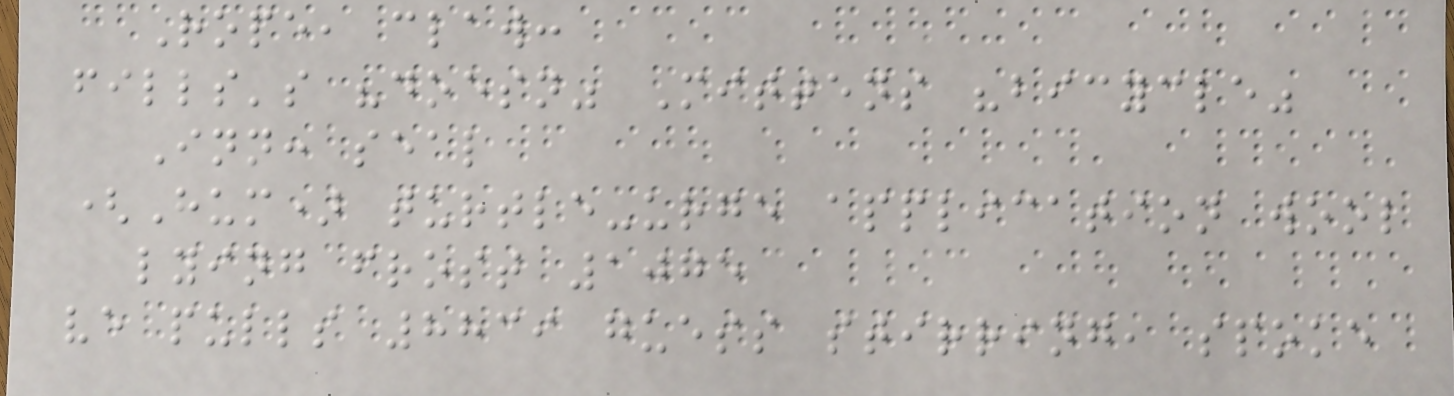Rope, claw:
fills's "doesn" Mittens "bicycle"
Inn: seal
(Hum) turtle-urge application wool
lying frost 1075
ve pulls 8839 guess stirring, spoke
